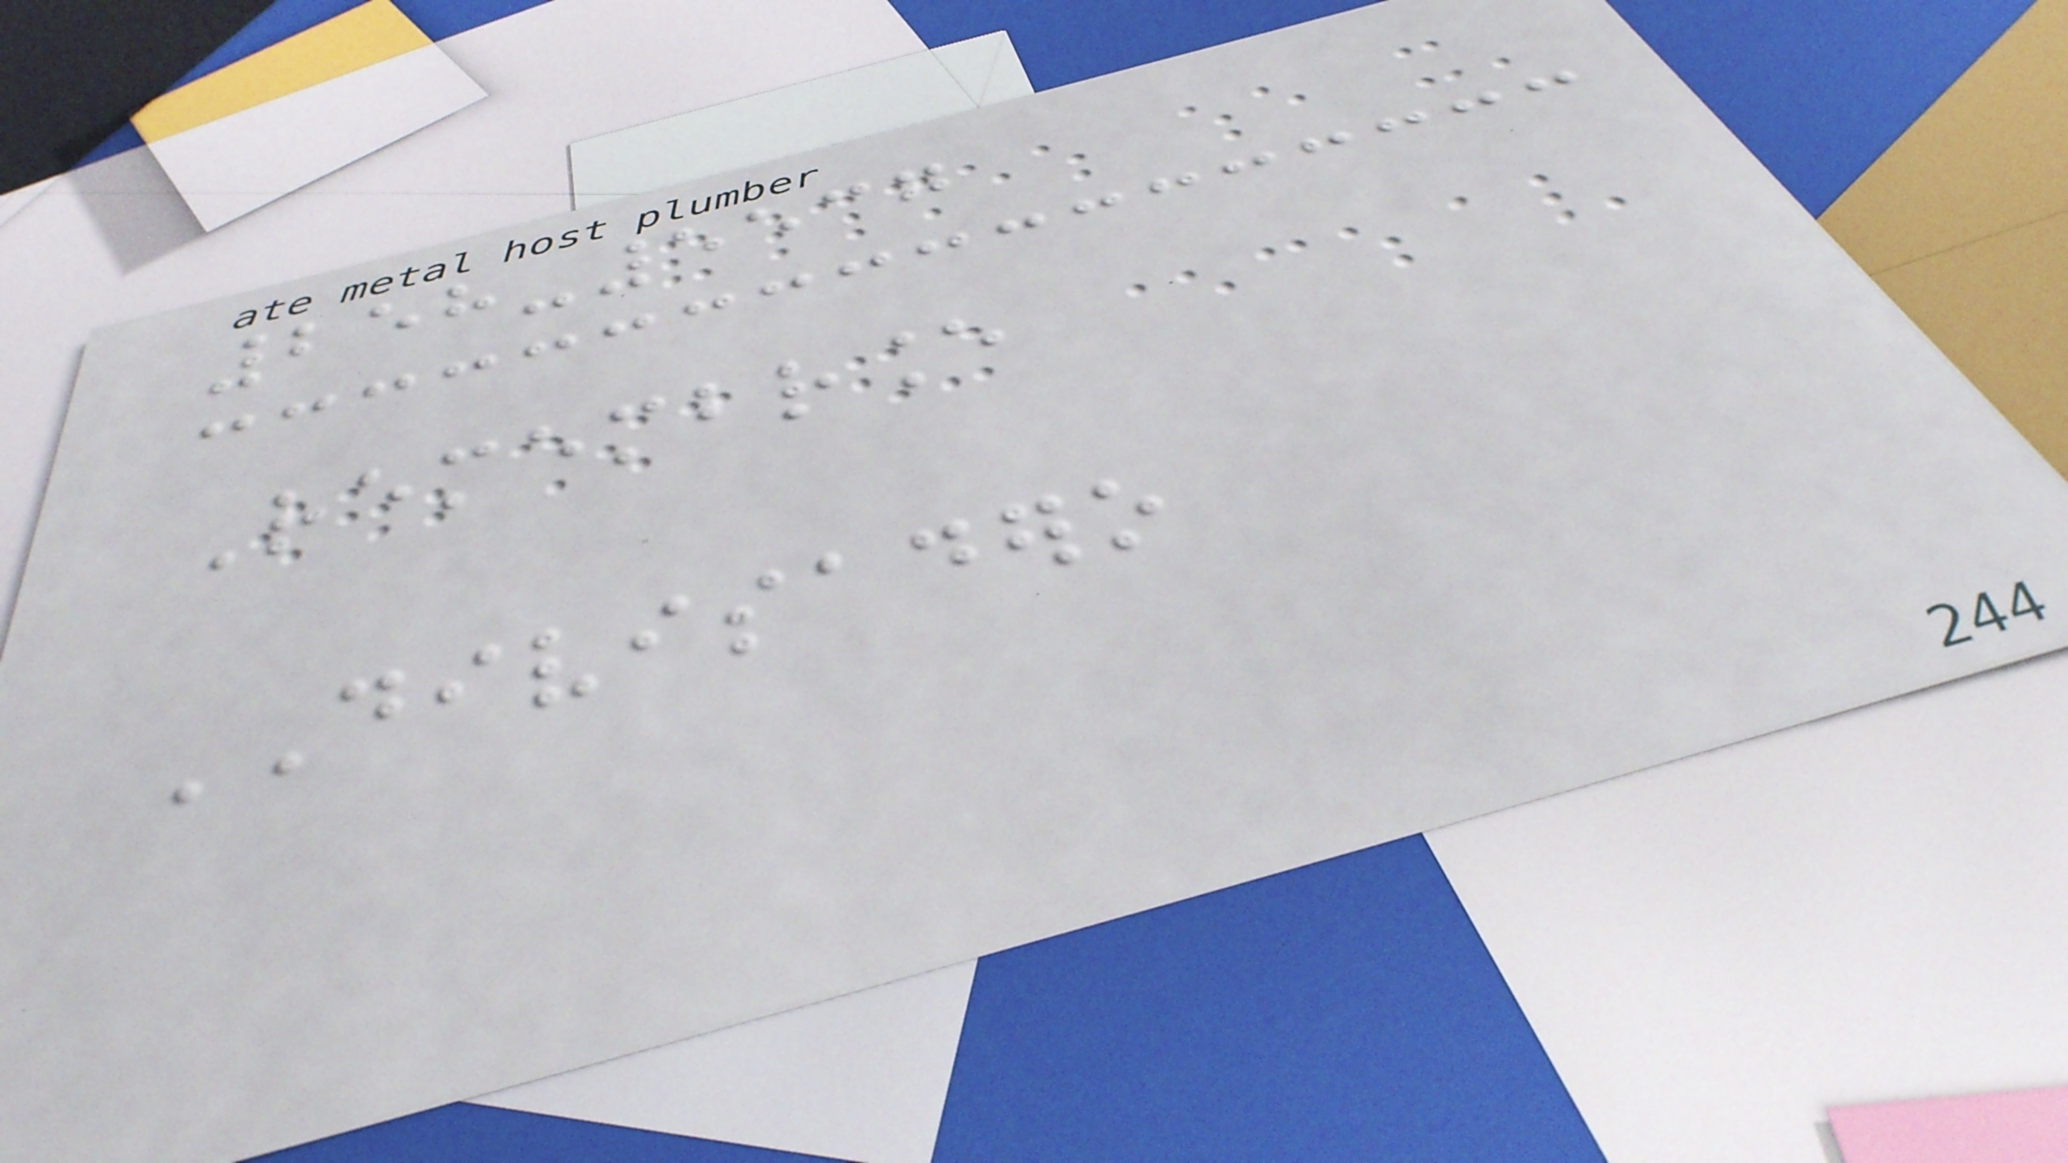258-5537
Remembrance
DIVISADERO
